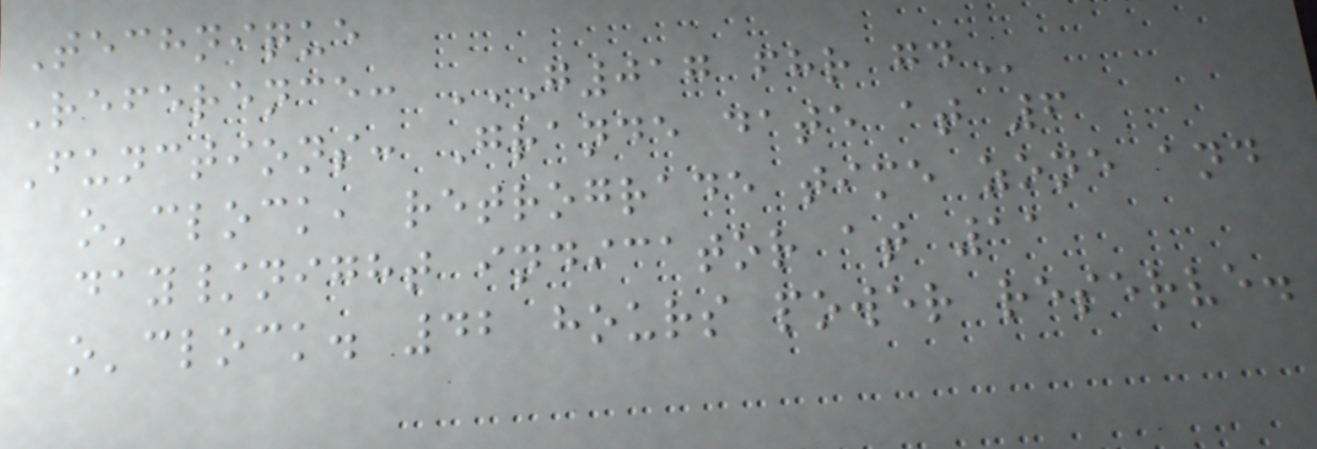Technique
Reference: G017 FHR GD
Functions: Grande date at 6
o'clock, retrograde time zone and
day/night indicator at 11
o'clock. 42 hours power reserve.
